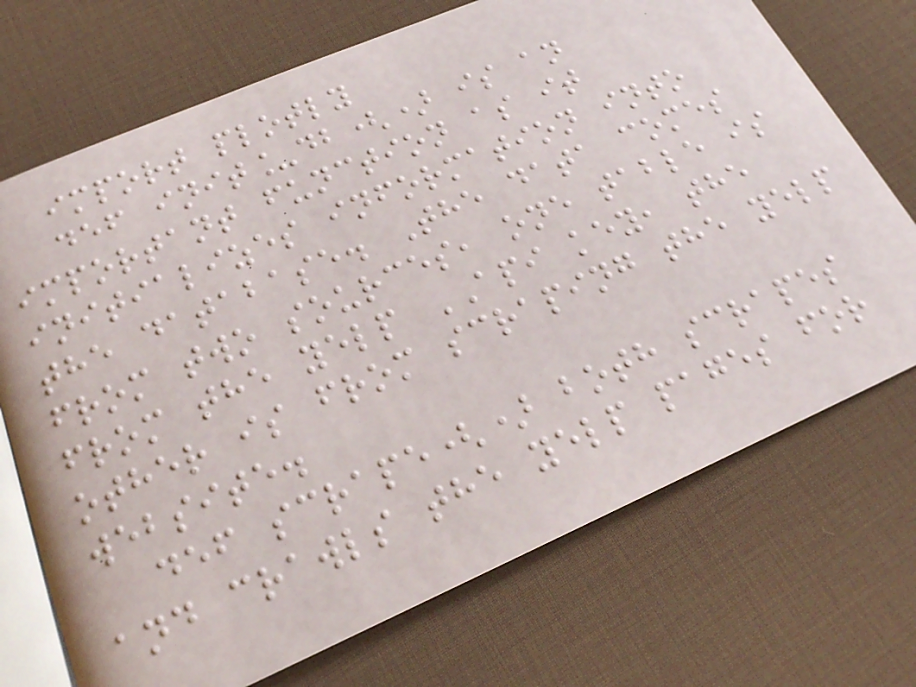import plotly
def init_db() is an
important function as it
initializes information into
the database. The data comes
from two sources, one table is
from the yelp API key, the
other is from scraping the yelp
website.
def scrape() both scrapes
and crawls the yelp pages for
